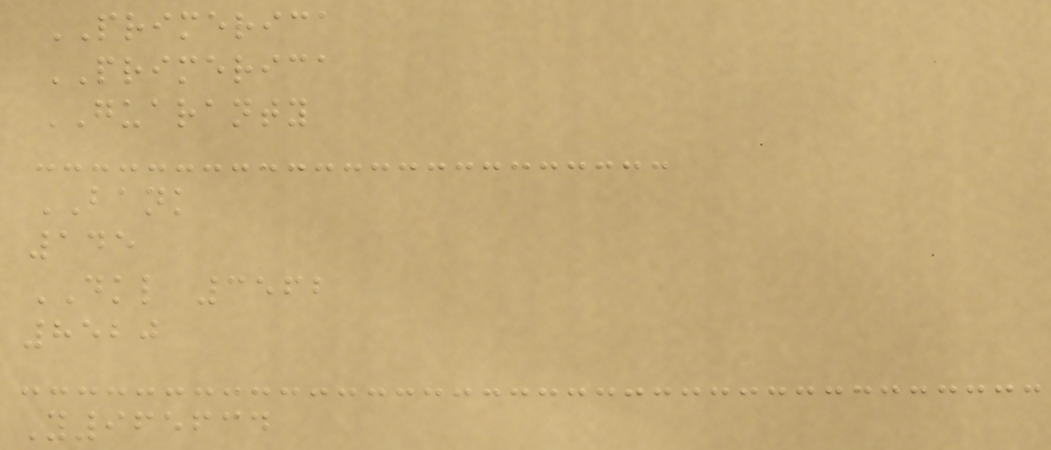PRIMERICA
PRIMERICA
GUARANTY
BANK
145
DKL 3562
8520
Y965634
